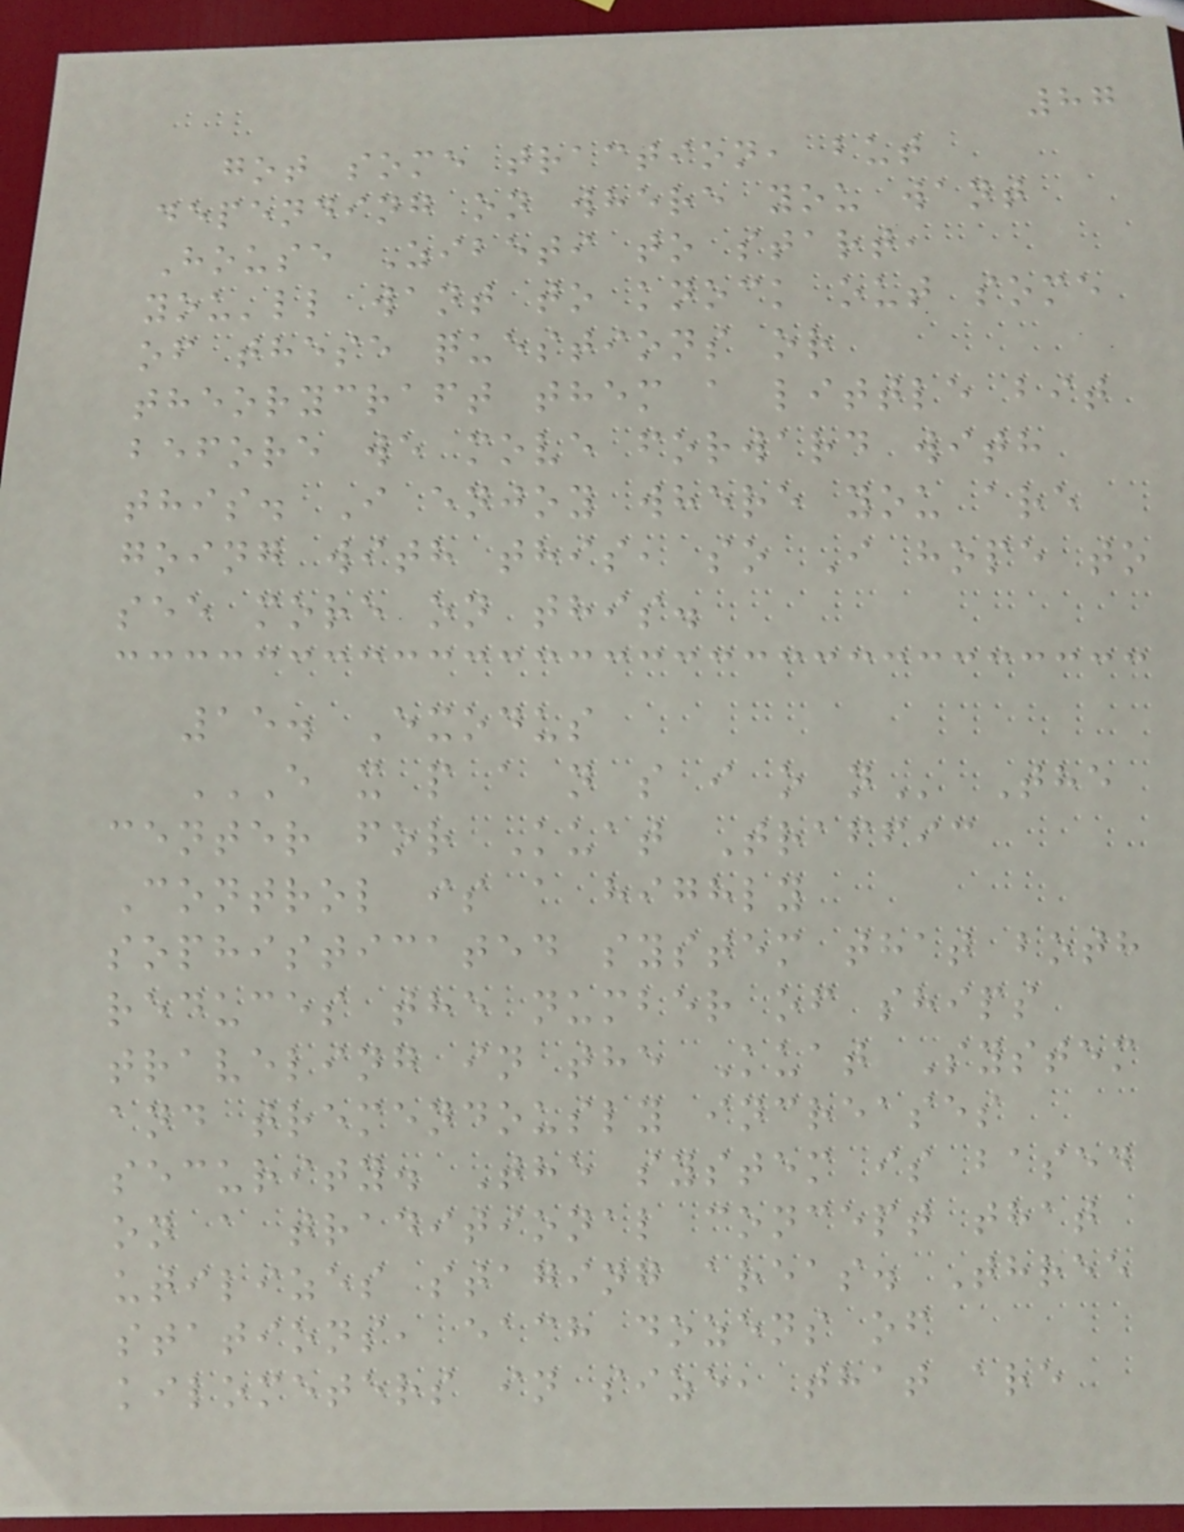87
got some traction, but
depending on where you want
House Zibeti to start,
you'll want to knock out some
of these questions or
theorycraft them a little bit
before we move forward with
this. I enjoy where you are
going with this, so I hope to
see more on this.
15. Exodus
E X P A N S I O N The
center for Kuat Traffic
Control is a highly
sophisticated system that both
reduces the number of ships
traveling in the Kuat System
and tremendously increases
security. The system is based
on a traditional concept that
utilizes staging areas. Three
stations, each dozens of
kilometers in size, that are
